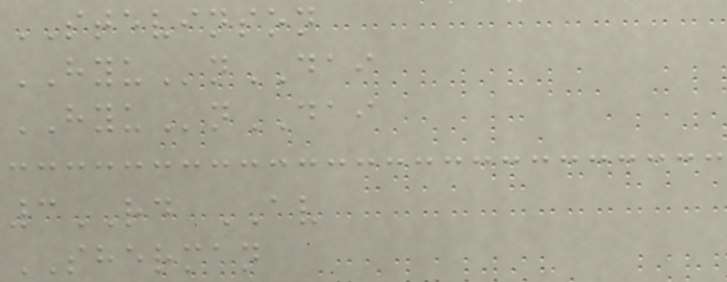STEVINSON
HYUnDAI
HYUnDAI
3RD AV
SHERMAN
